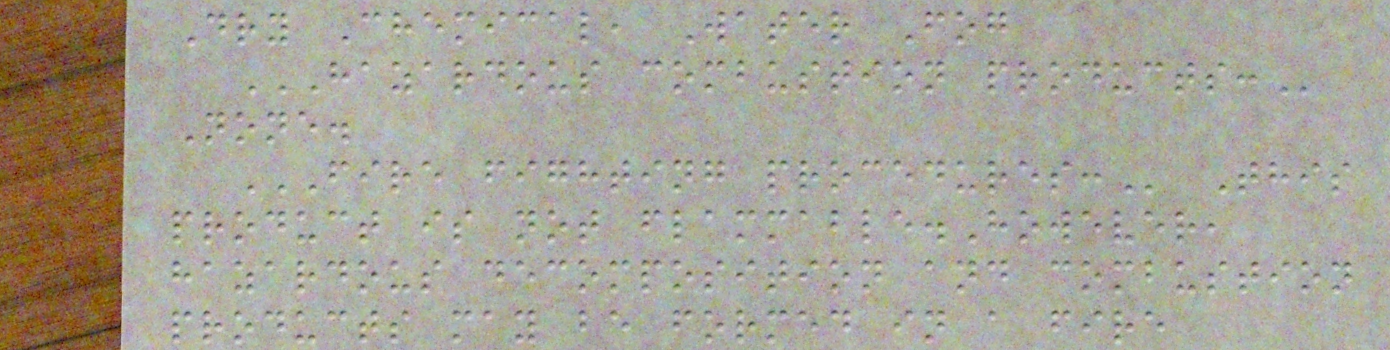Dry Chemical, Water Fog
HAZARDOUS COMBUSTION PRODUCTS:
None.
FIRE FIGHTING PROCEDURES: This
product is not flammable.However,
hazardous decomposition and combustion
products may be formed in a fire
